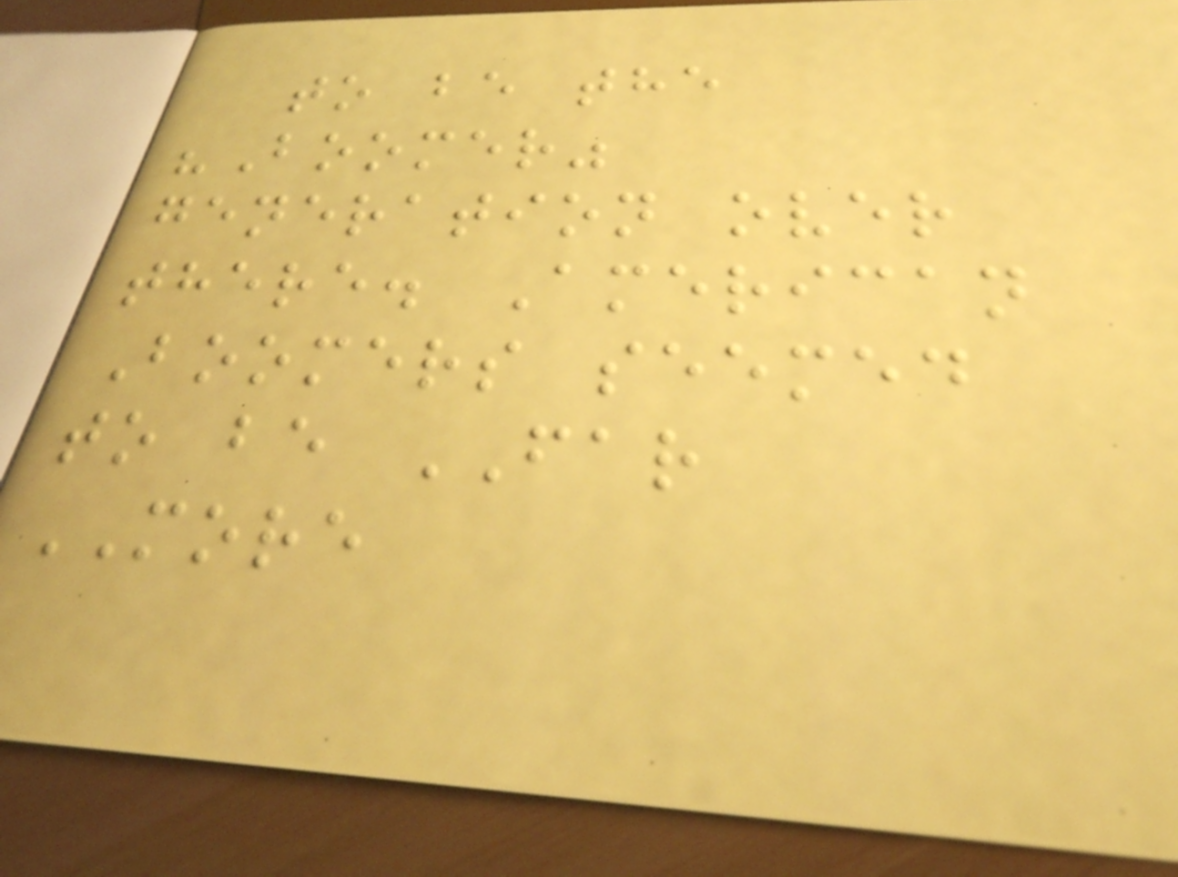to be the
"Boomer"
generation over
there. American
Boomers seemed
to be FAR
MORE
